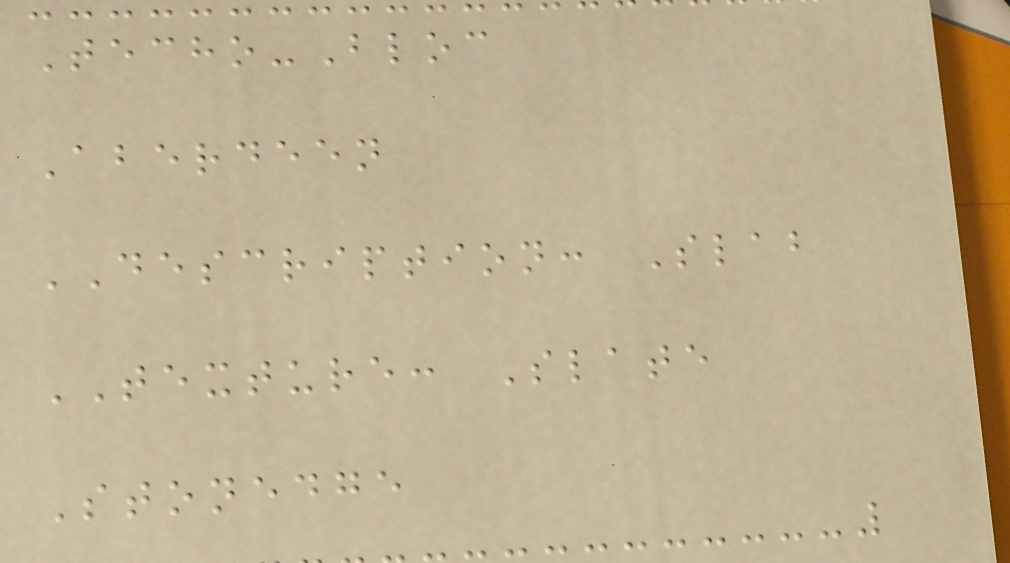Techo-Bloc
Aberdeen
DESCRIPTION: Slab
TEXTURE: Slate
Stonedge
